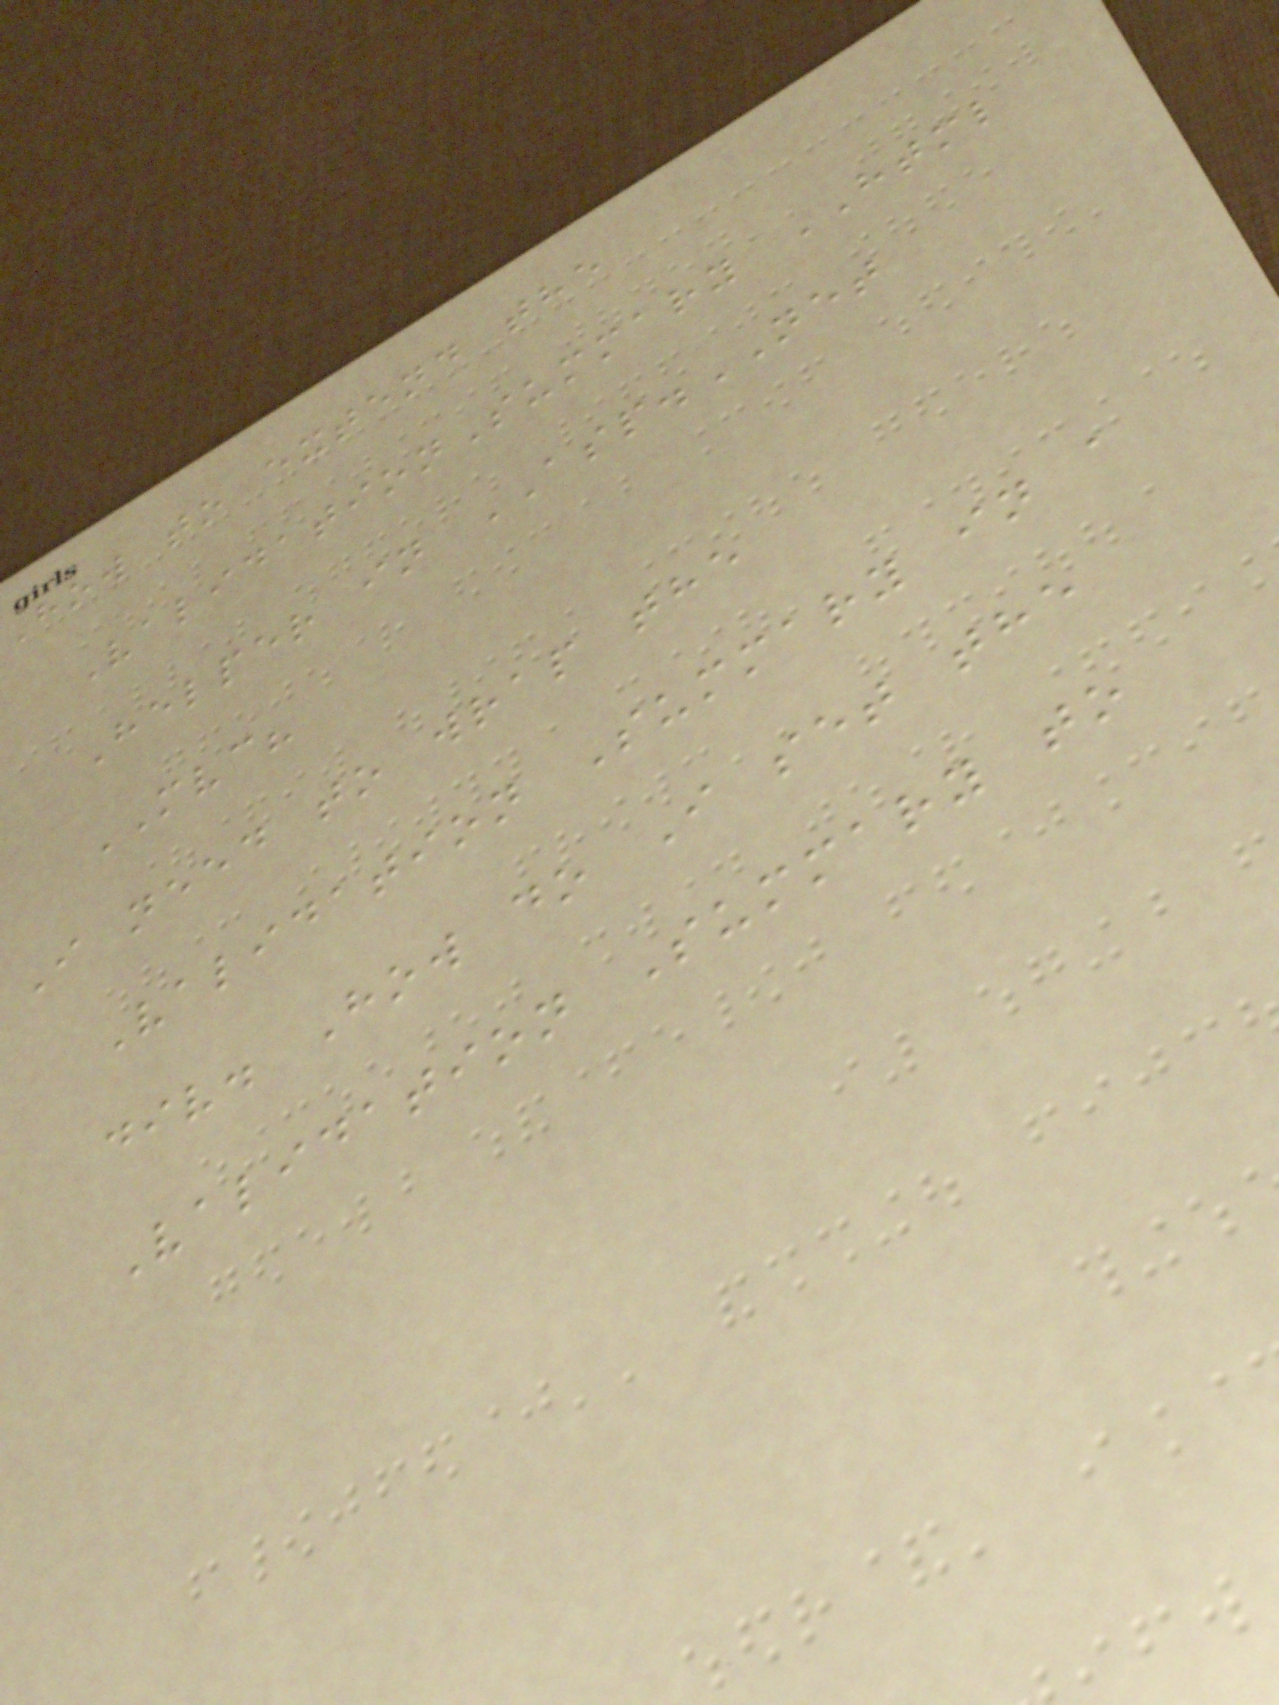How to extend the
ValidationSummary HTML
Helper in ASP.NET
MVC?
I need to wrap the
Validation Summary in a
div. How do I set the
Validation Summary to
